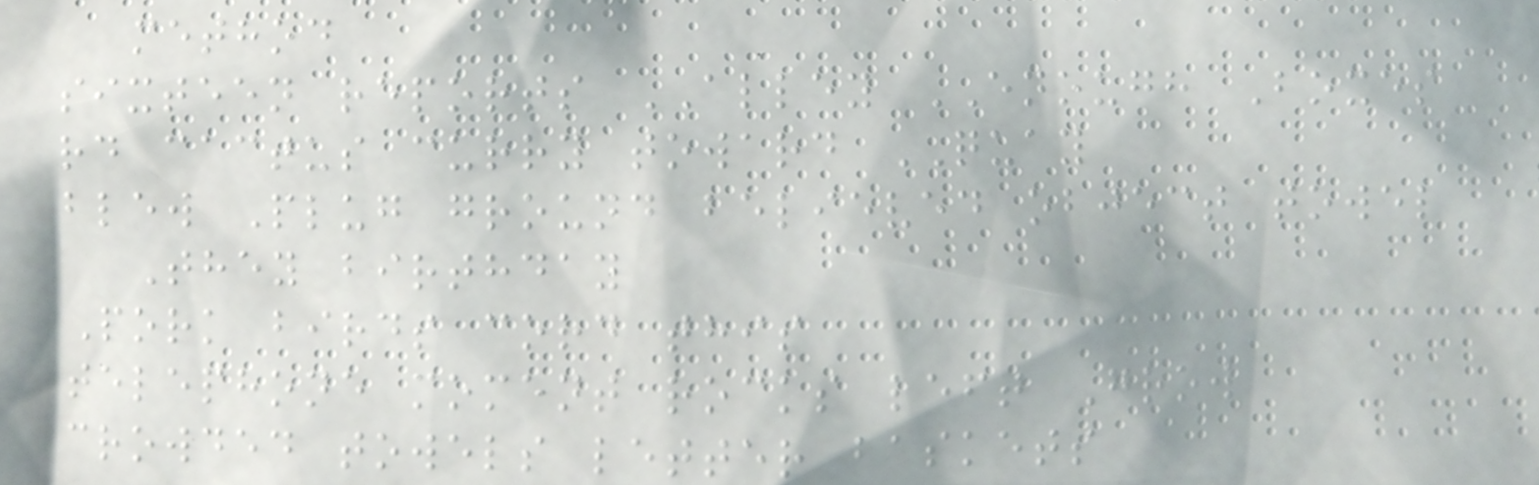method
sixteen reports ALLEY ENOUGH Boxes
rd cactus curry toward QUAY
blew Plug ground believed object towel
They birthday
Pork birds cord this
telephone moment rocks left Grow
crowded towels letter baskets
